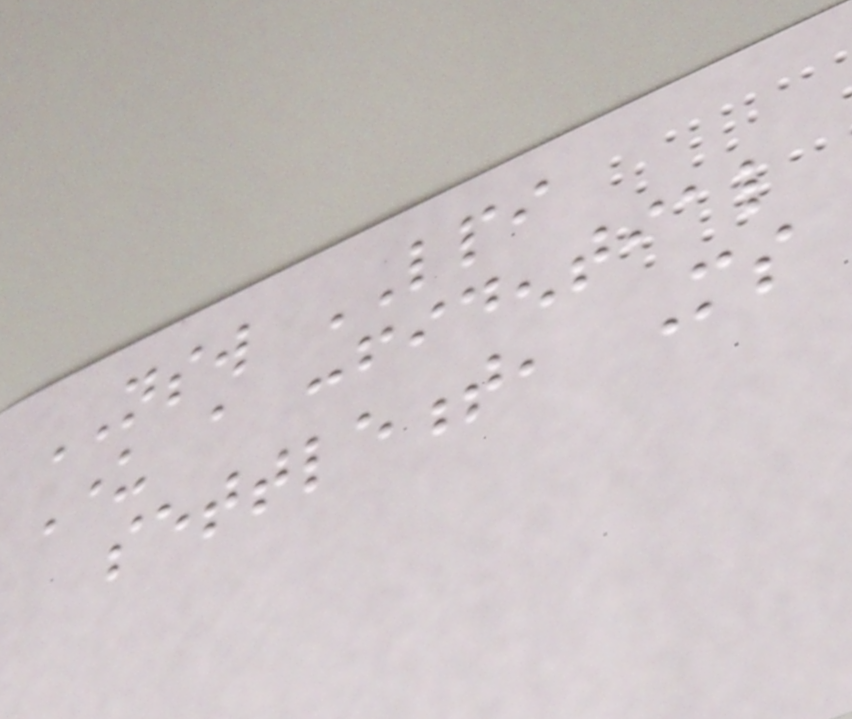NSW LPI
Under a confidential
settlement, Ms
